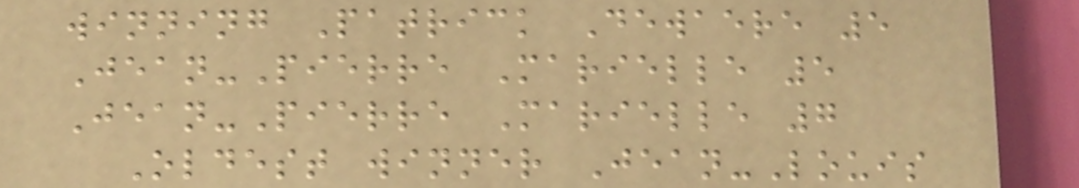winning Patrick Dewaere 5
Jean-Pierre Marielle 5
Jean-Pierre Marielle 7
Oldest winner Jean-Louis
